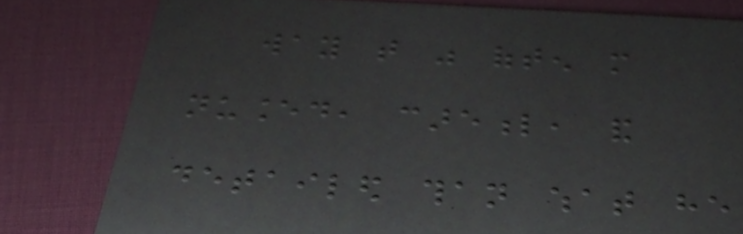way that was often more
nuanced, careful, and
detailed than what he
